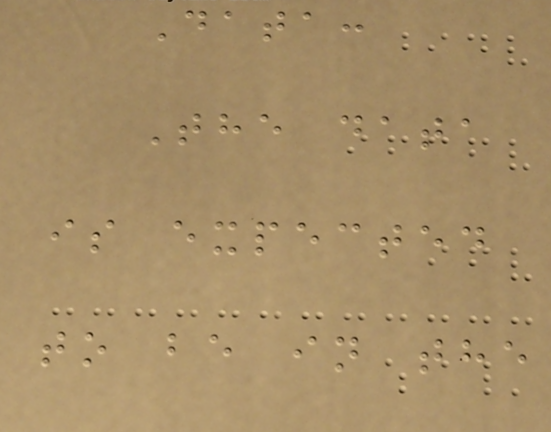Data:
The data
is expected
to be in the
